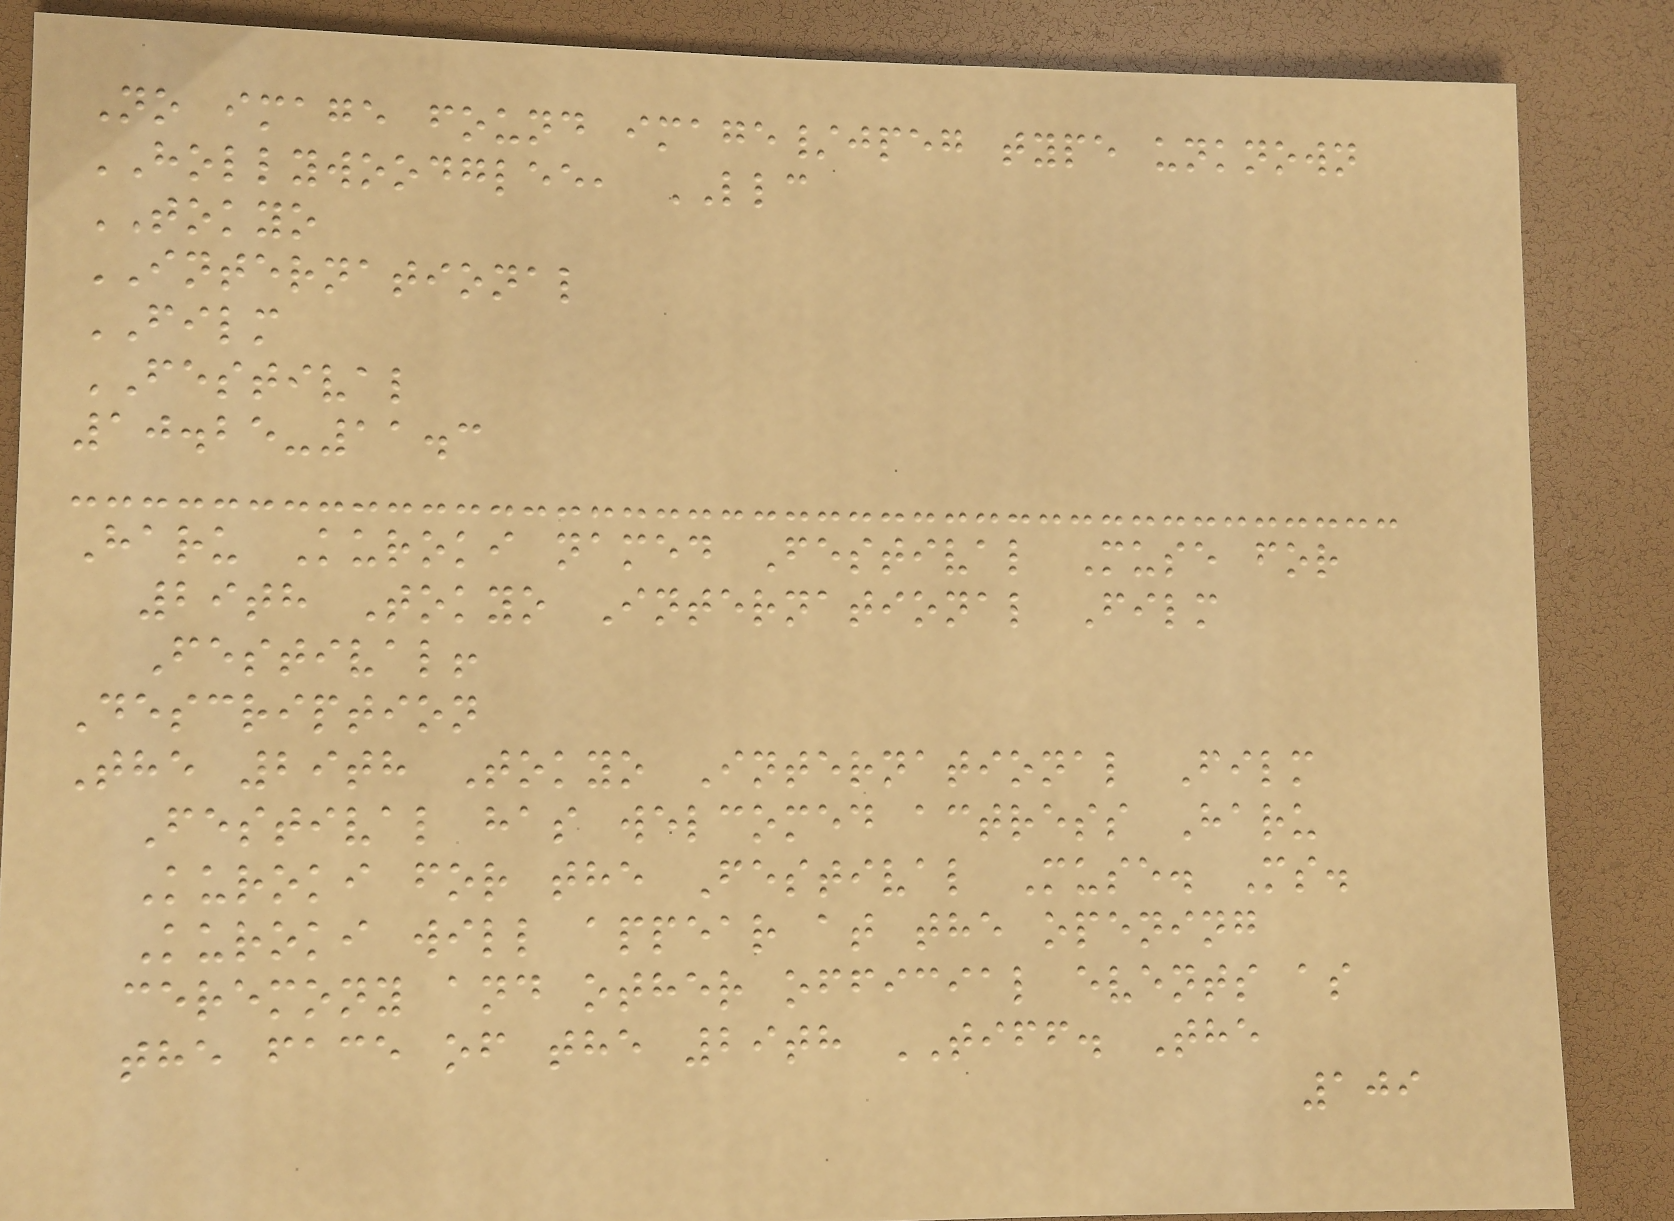No image found image/jpeg type unknown
HOLLYWOODGLEE, LLC
TOKYO
INTERNATIONAL
FILM
FESTIVAL
10.25-11.3
Haru Kuroki named Festival Muse for
29th Tokyo International Film
Festival!
Description
The 29th Tokyo International Film
Festival has welcomed actress Haru
Kuroki for the Festival Muse. Ms.
Kuroki will appear at the opening
ceremony and other official events as
the face of the 29th TIFF. The
109
